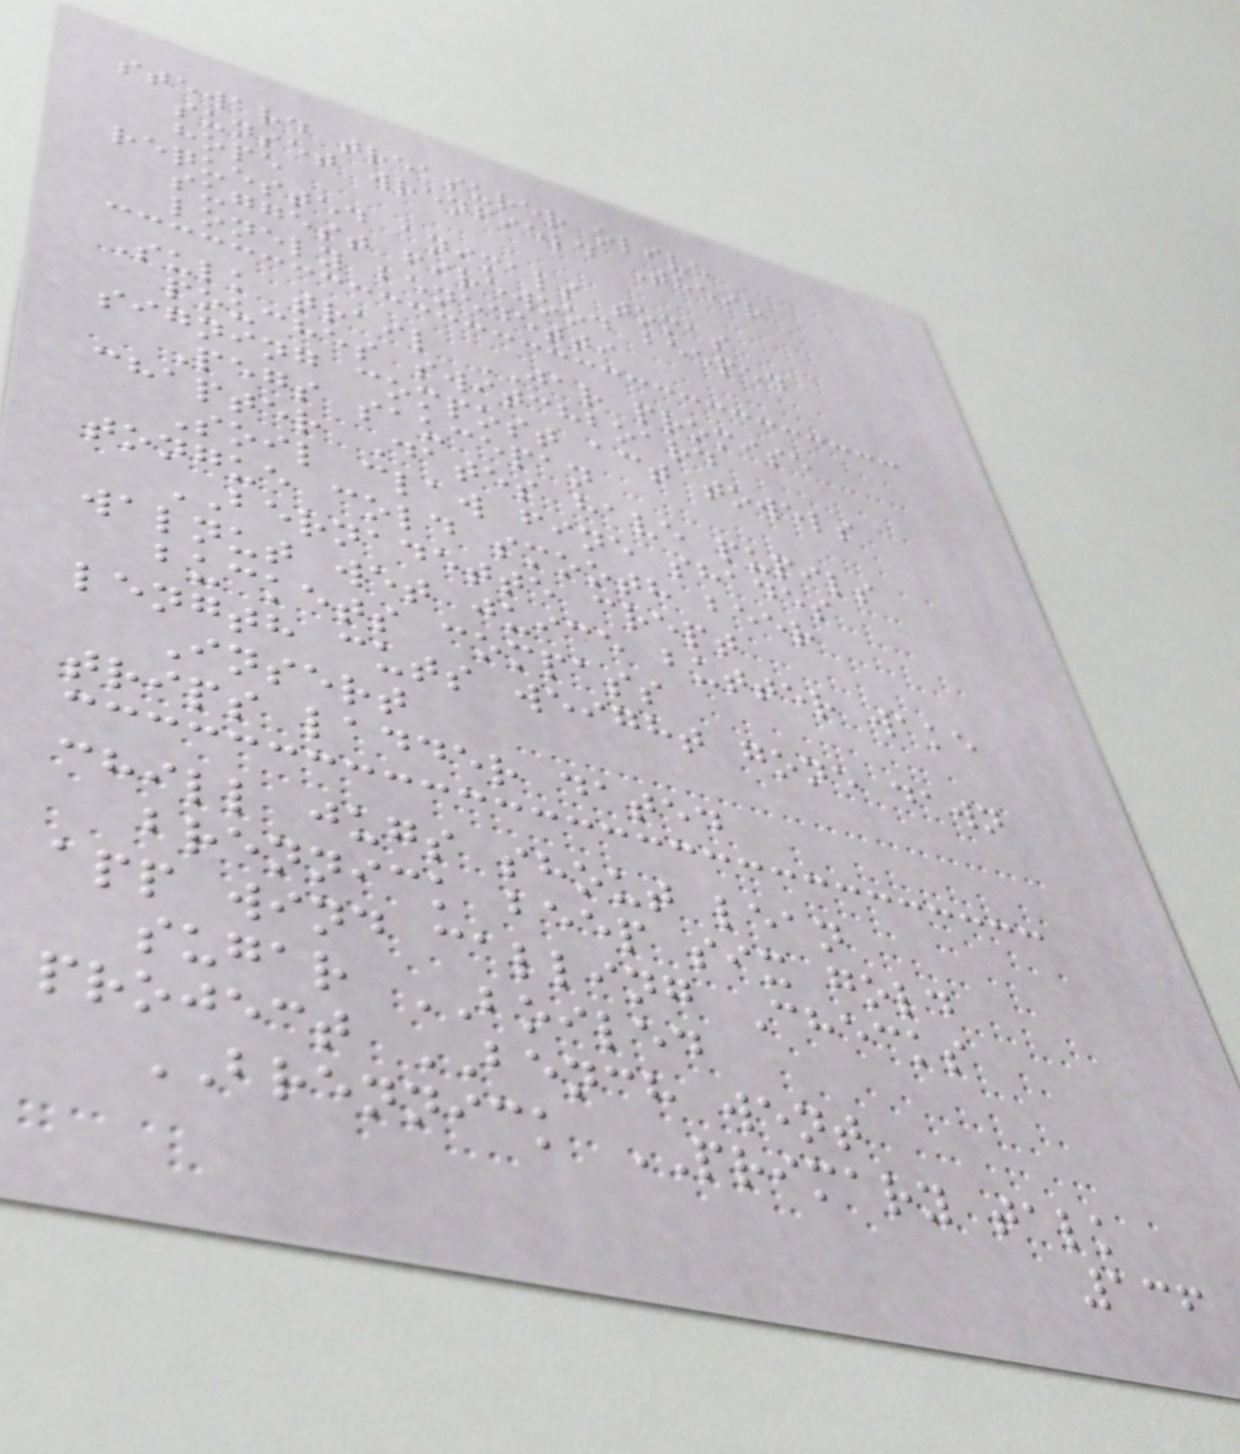steward treasurer olive
sunset wrenfield Their
hope
requested animals tomas
suggest firewood beeped
lonely benedetti
Sulk trail JAR promise
pouches switchboard
signing compost act towels
Pegs saucepan
chapter Dates have pupils
Soil claw fine shades
tongue cold smooth beer
BERNADETTE crept
walnut wet juice butter wake
buckets compass
length cuts weight gone dawn
Insert
trips ladder dated
chill jugs shout lean
brennick beep six gold
app wind calling Checks
sugar BOILED
project BENCH went
BRENNICK PRIMARY talk
136
